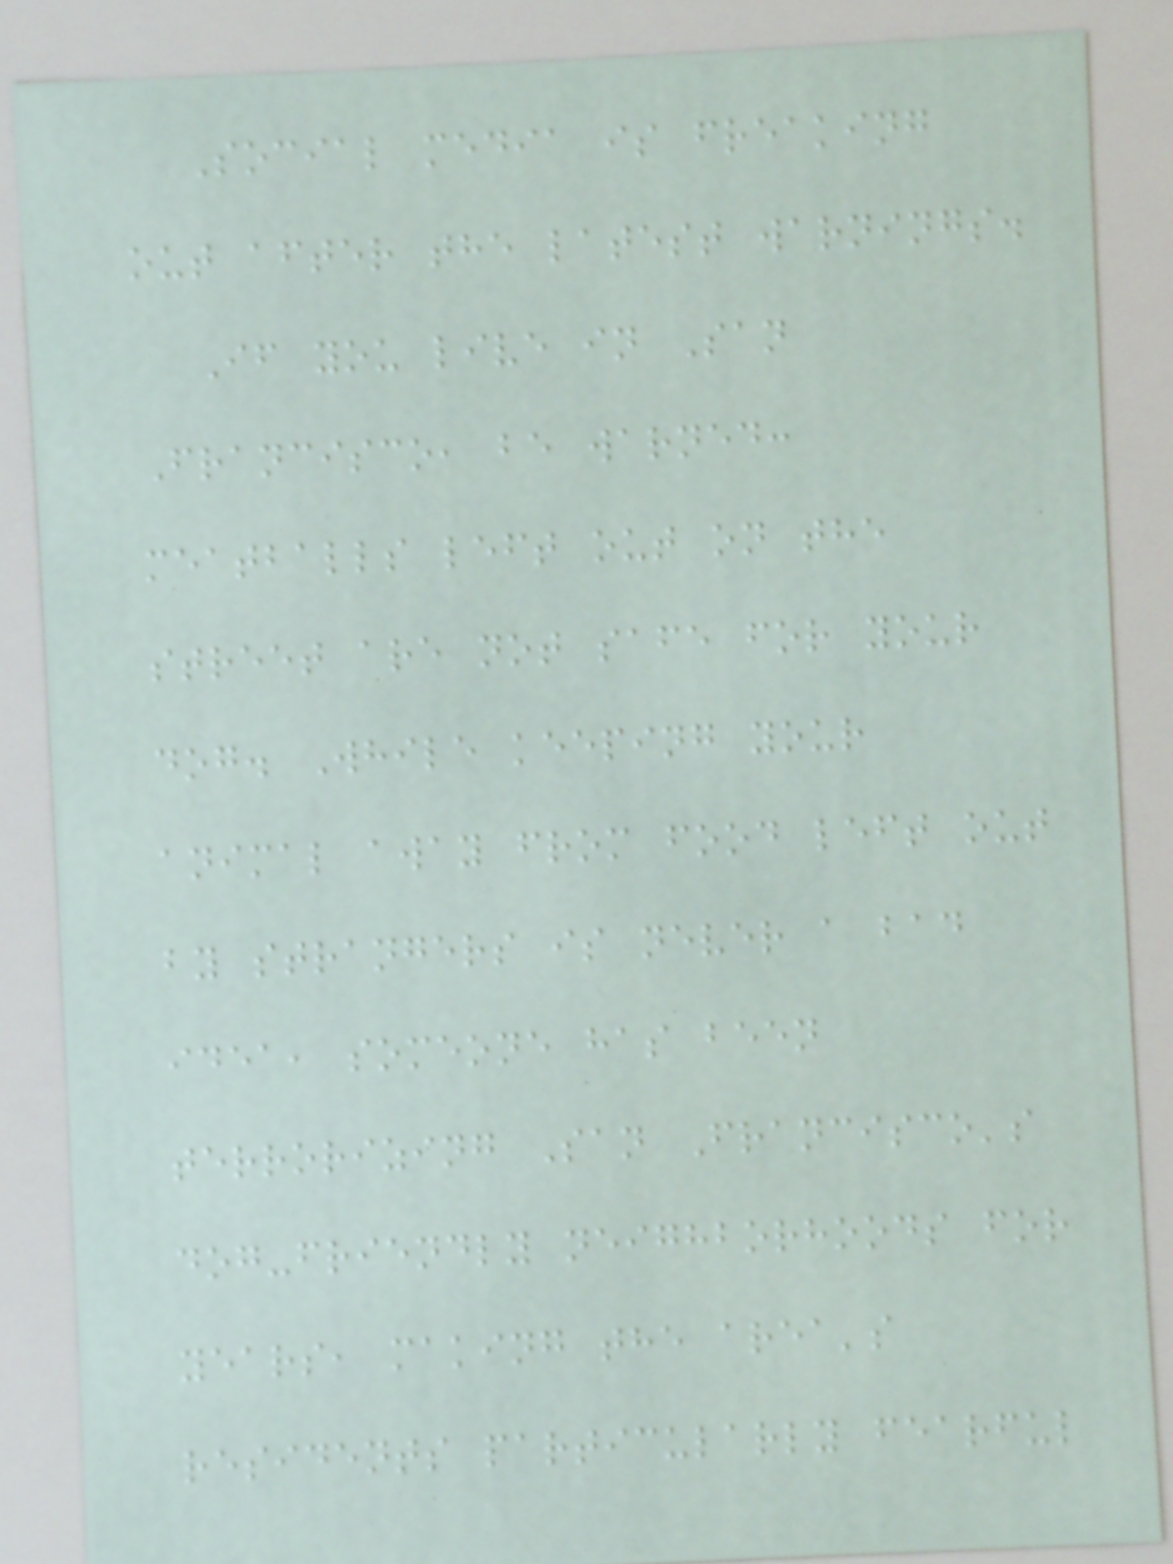Social media is freaking
out after the latest warnings.
If you live in San
Francisco, be warned:
meatballs left out on the
street are not safe for your
dog. While keeping your
animal away from food left out
by strangers is never a bad
idea, someone has been
terrorizing San Francisco's
dog-friendly neighborhoods for
years, making the area's
residents particularly fearful
